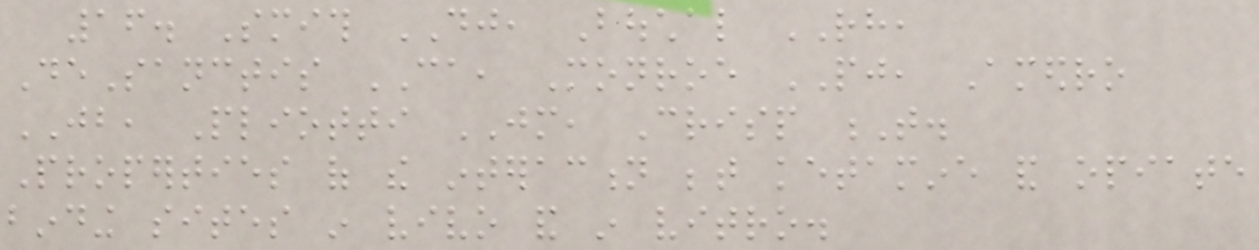16. Smith DJ, Bouchal RH,
DeSanctis CA, Monroe PJ, Amedro
JB, Pliotti JM, Crisp T.
Properties of the interaction between ketamine and opiate
binding sites in vivo and in vitro.
